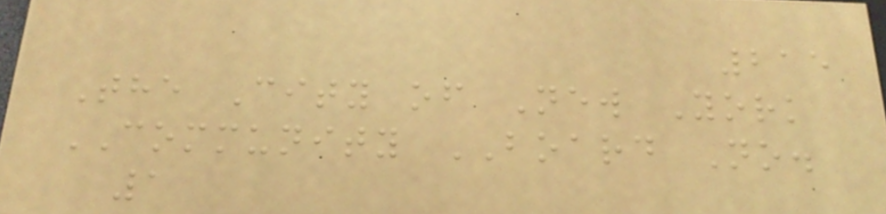215
The City of New York
COMMUNITY BOARD No.
1
